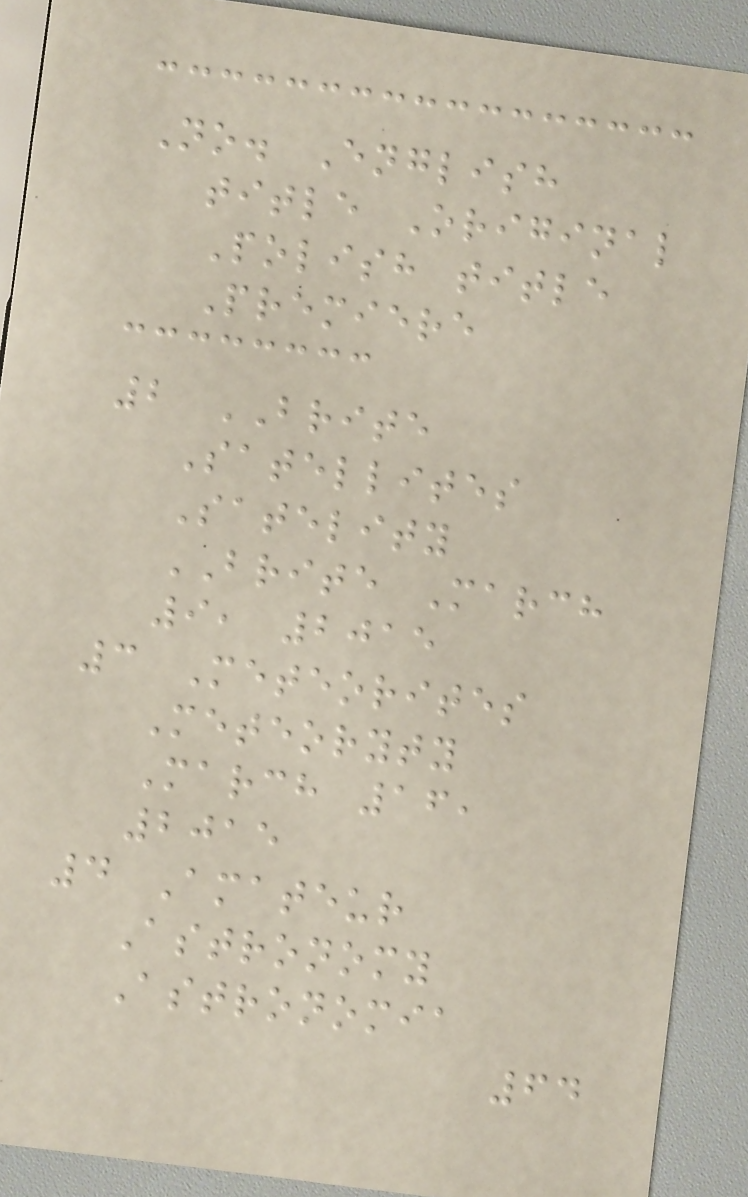No. English
title Original
Polish title
Premiere
2 BRITE
Satellites
Satelity
BRITE March
9, 2015
3 Meteorites
Meteoryty
March 16,
2015
4 Amateur
Astronomy
Astronomia
64
